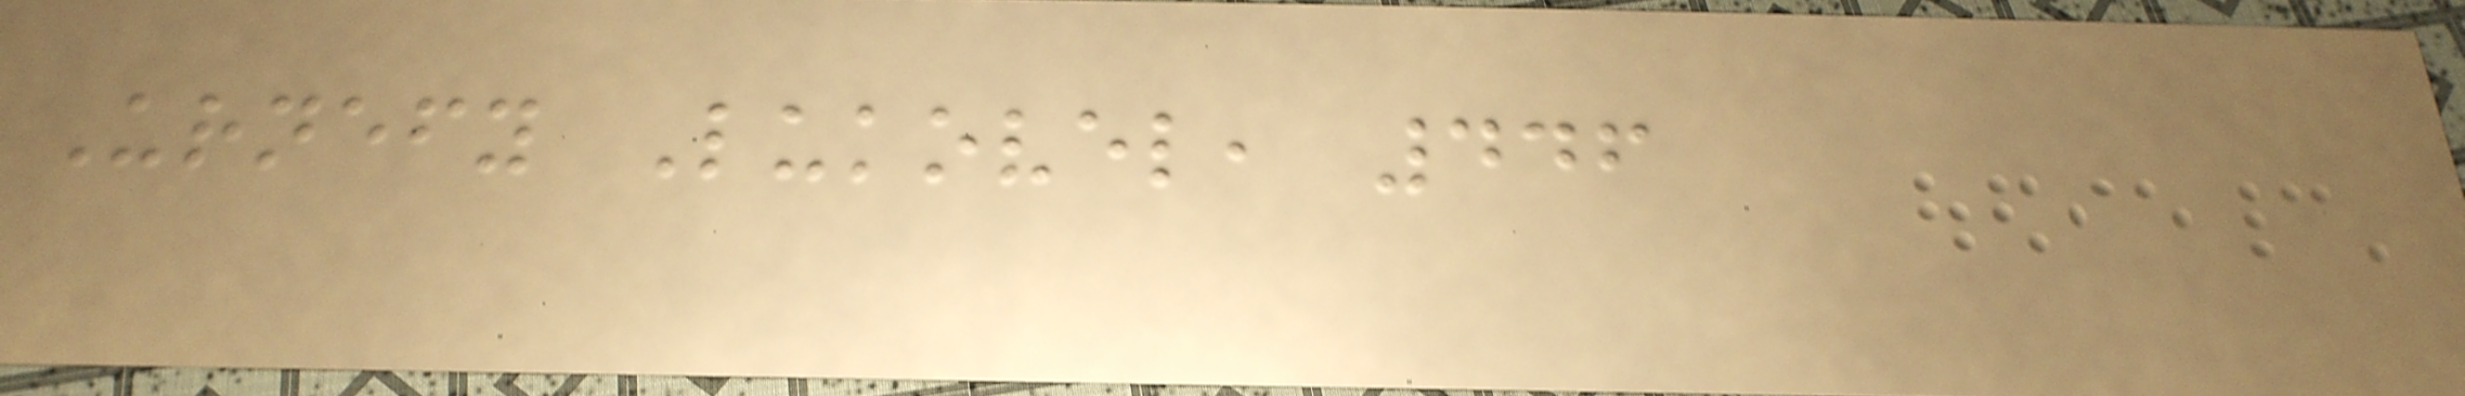Urnefy Lukovel, 446
